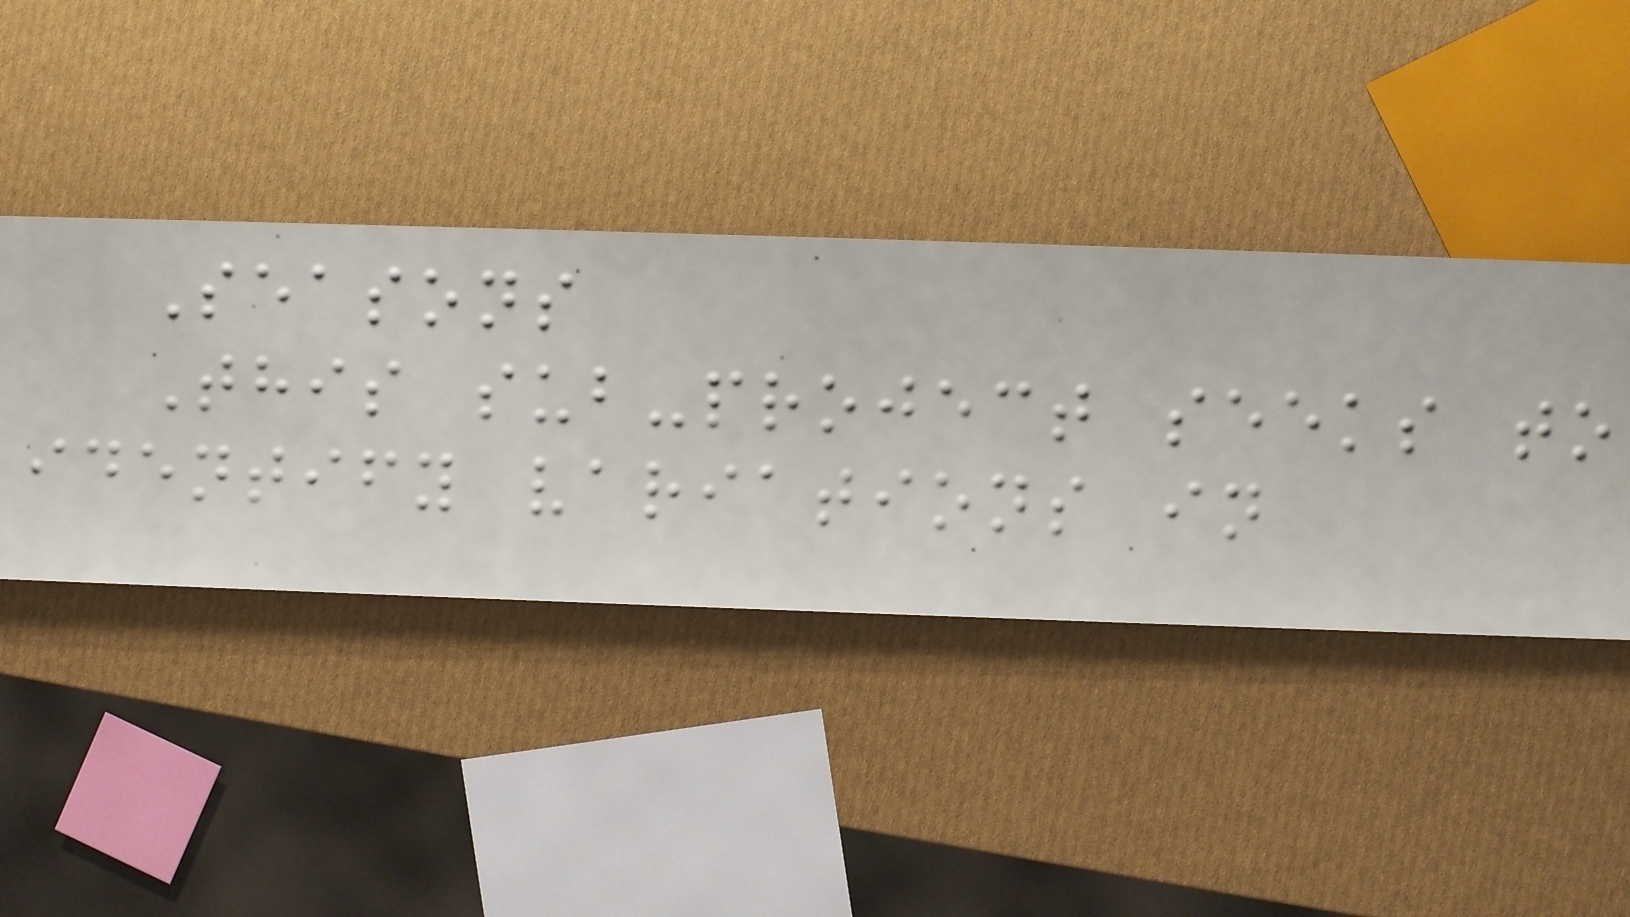Seasons
This sub-project seeks to
identify variations in
